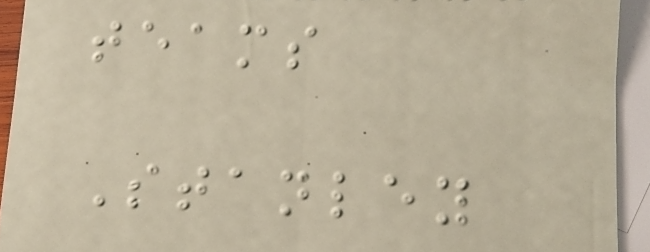teams
Stanley
